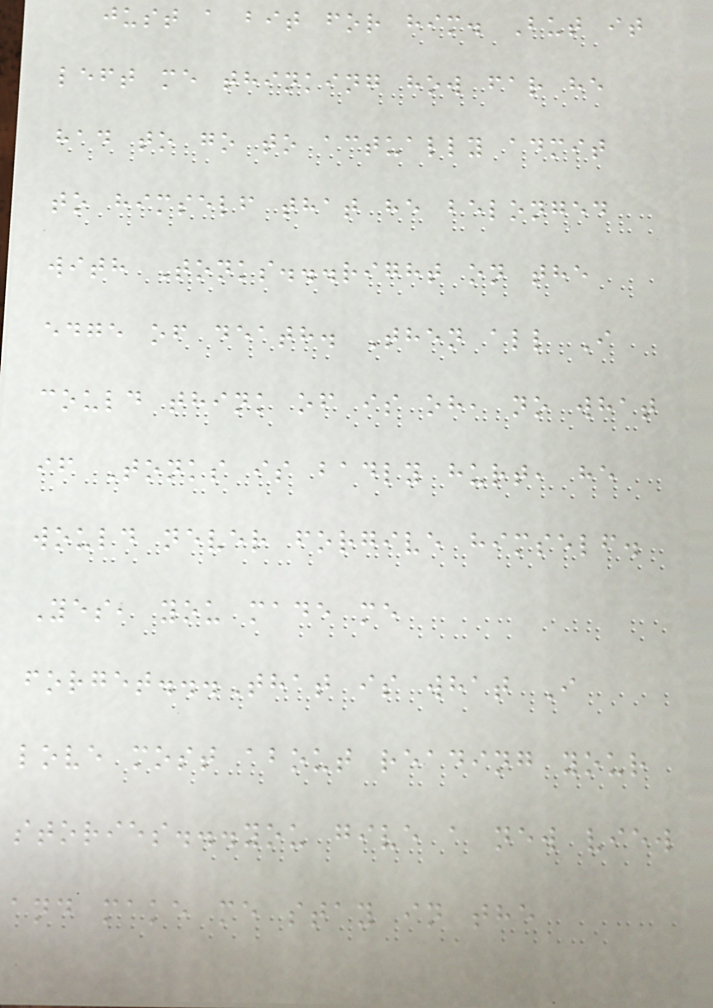just a bit for him. But it
left me thinking how far he
had to go to actually admit
to himself that he belonged
with Tonks...right on the
edge of death. Then all I
could think of is oh, no what
if Tonks is badly hurt, he
would never forgive himself.
Yes, you made me
forget...That is what I
love most about reading your
stories...you give a new view
and make me stay in the
